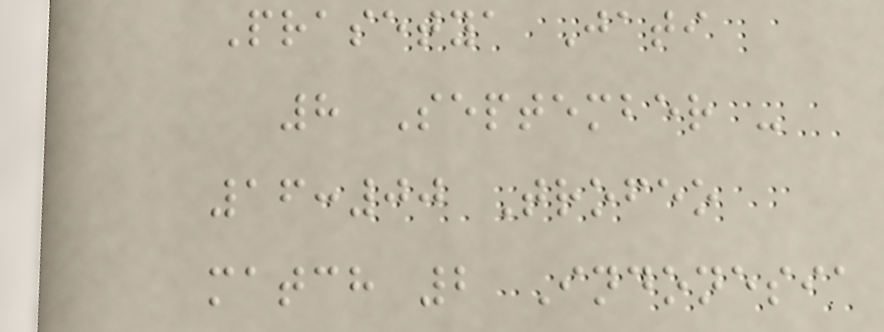Prasetya Jati
8 September -
16:00 Trofeo
match 2 Indonesia
